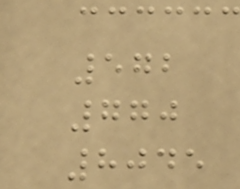572
770
8045
